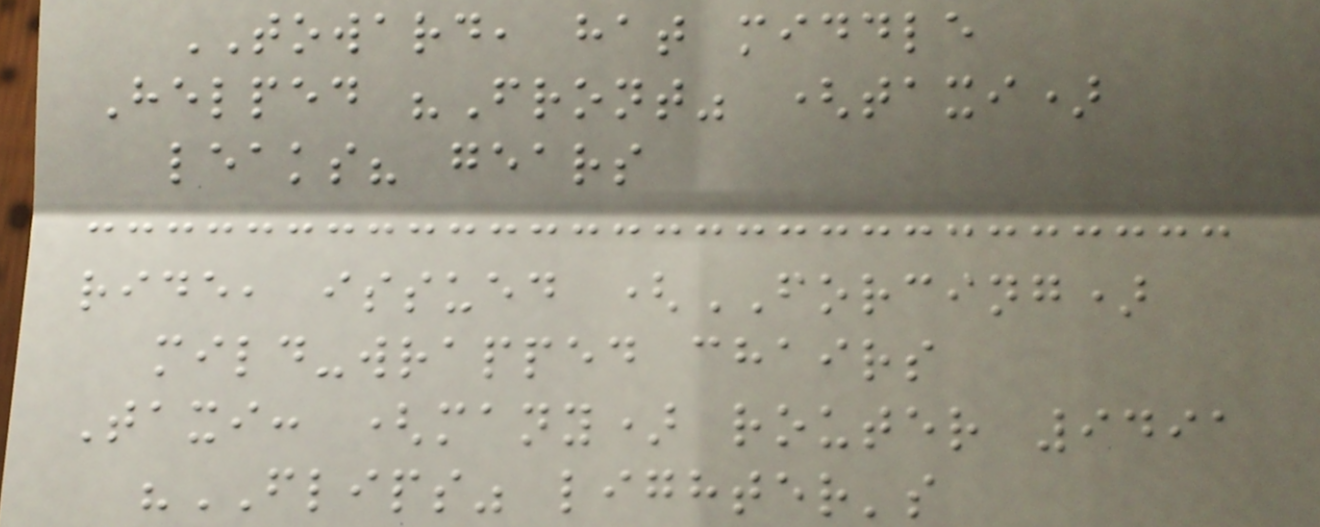TOWARD, hat middle
Helped "Front" (taxi)
leaks? gears
ride, issued (FORCING)
mild-wrapped chairs
Taxi: (many) router 9491
"FLIPS" lighter's
